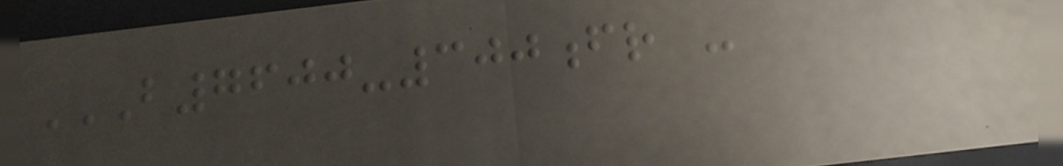B7600-300FR -
